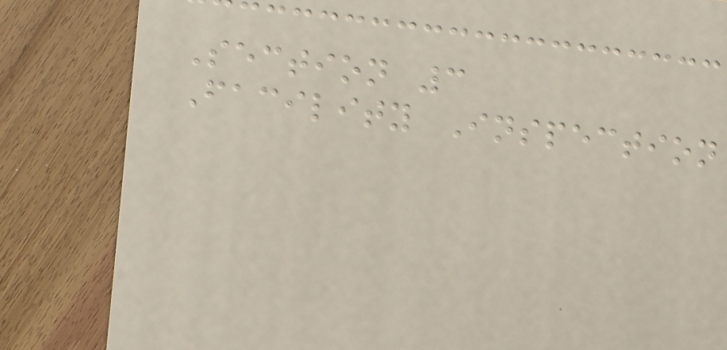Section 3
Facility Inspection
